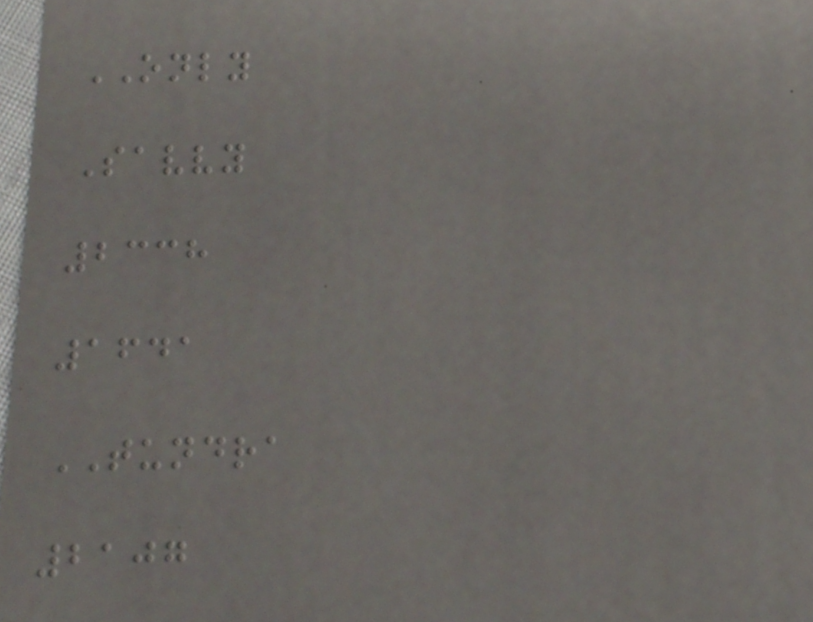ONLY
Savvy
2338
1641
TUNDRA
2107
